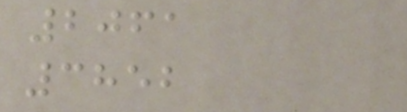2061
3852
